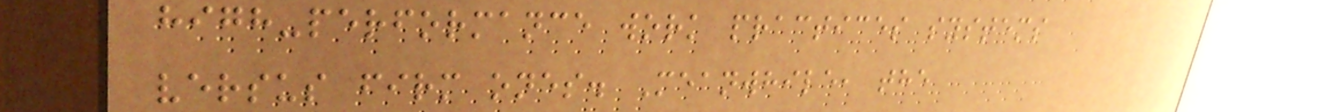high-performance work practices systems
versus firm ones. Meanwhile, the
